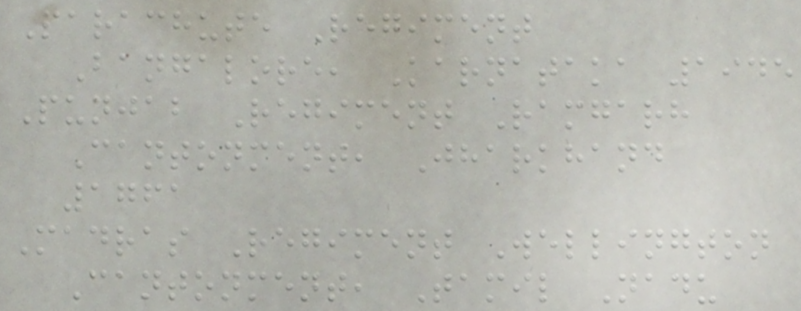Parachute Regiment
Bangalore, Karnataka 1945
Punjab Regiment Ramgarh
Cantonment, Jharkhand
1761
Madras Regiment Wellington
Cantonment, Tamil Nadu
